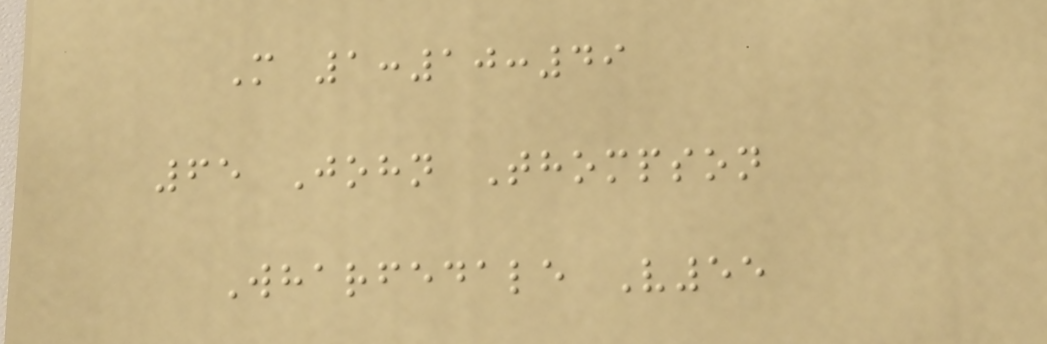M 1:10:49
65 John Thompson
Wharfedale V55
